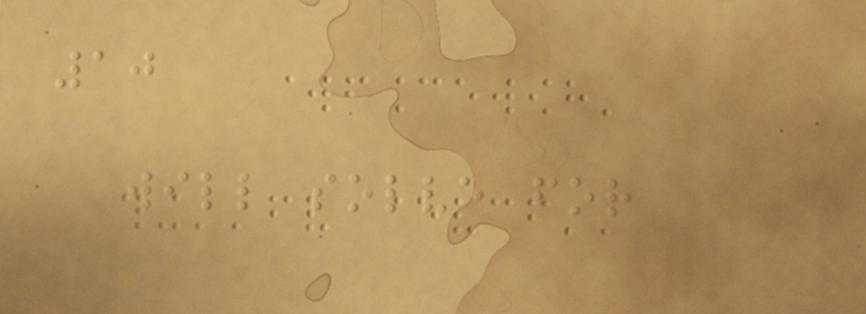10
will solve for
